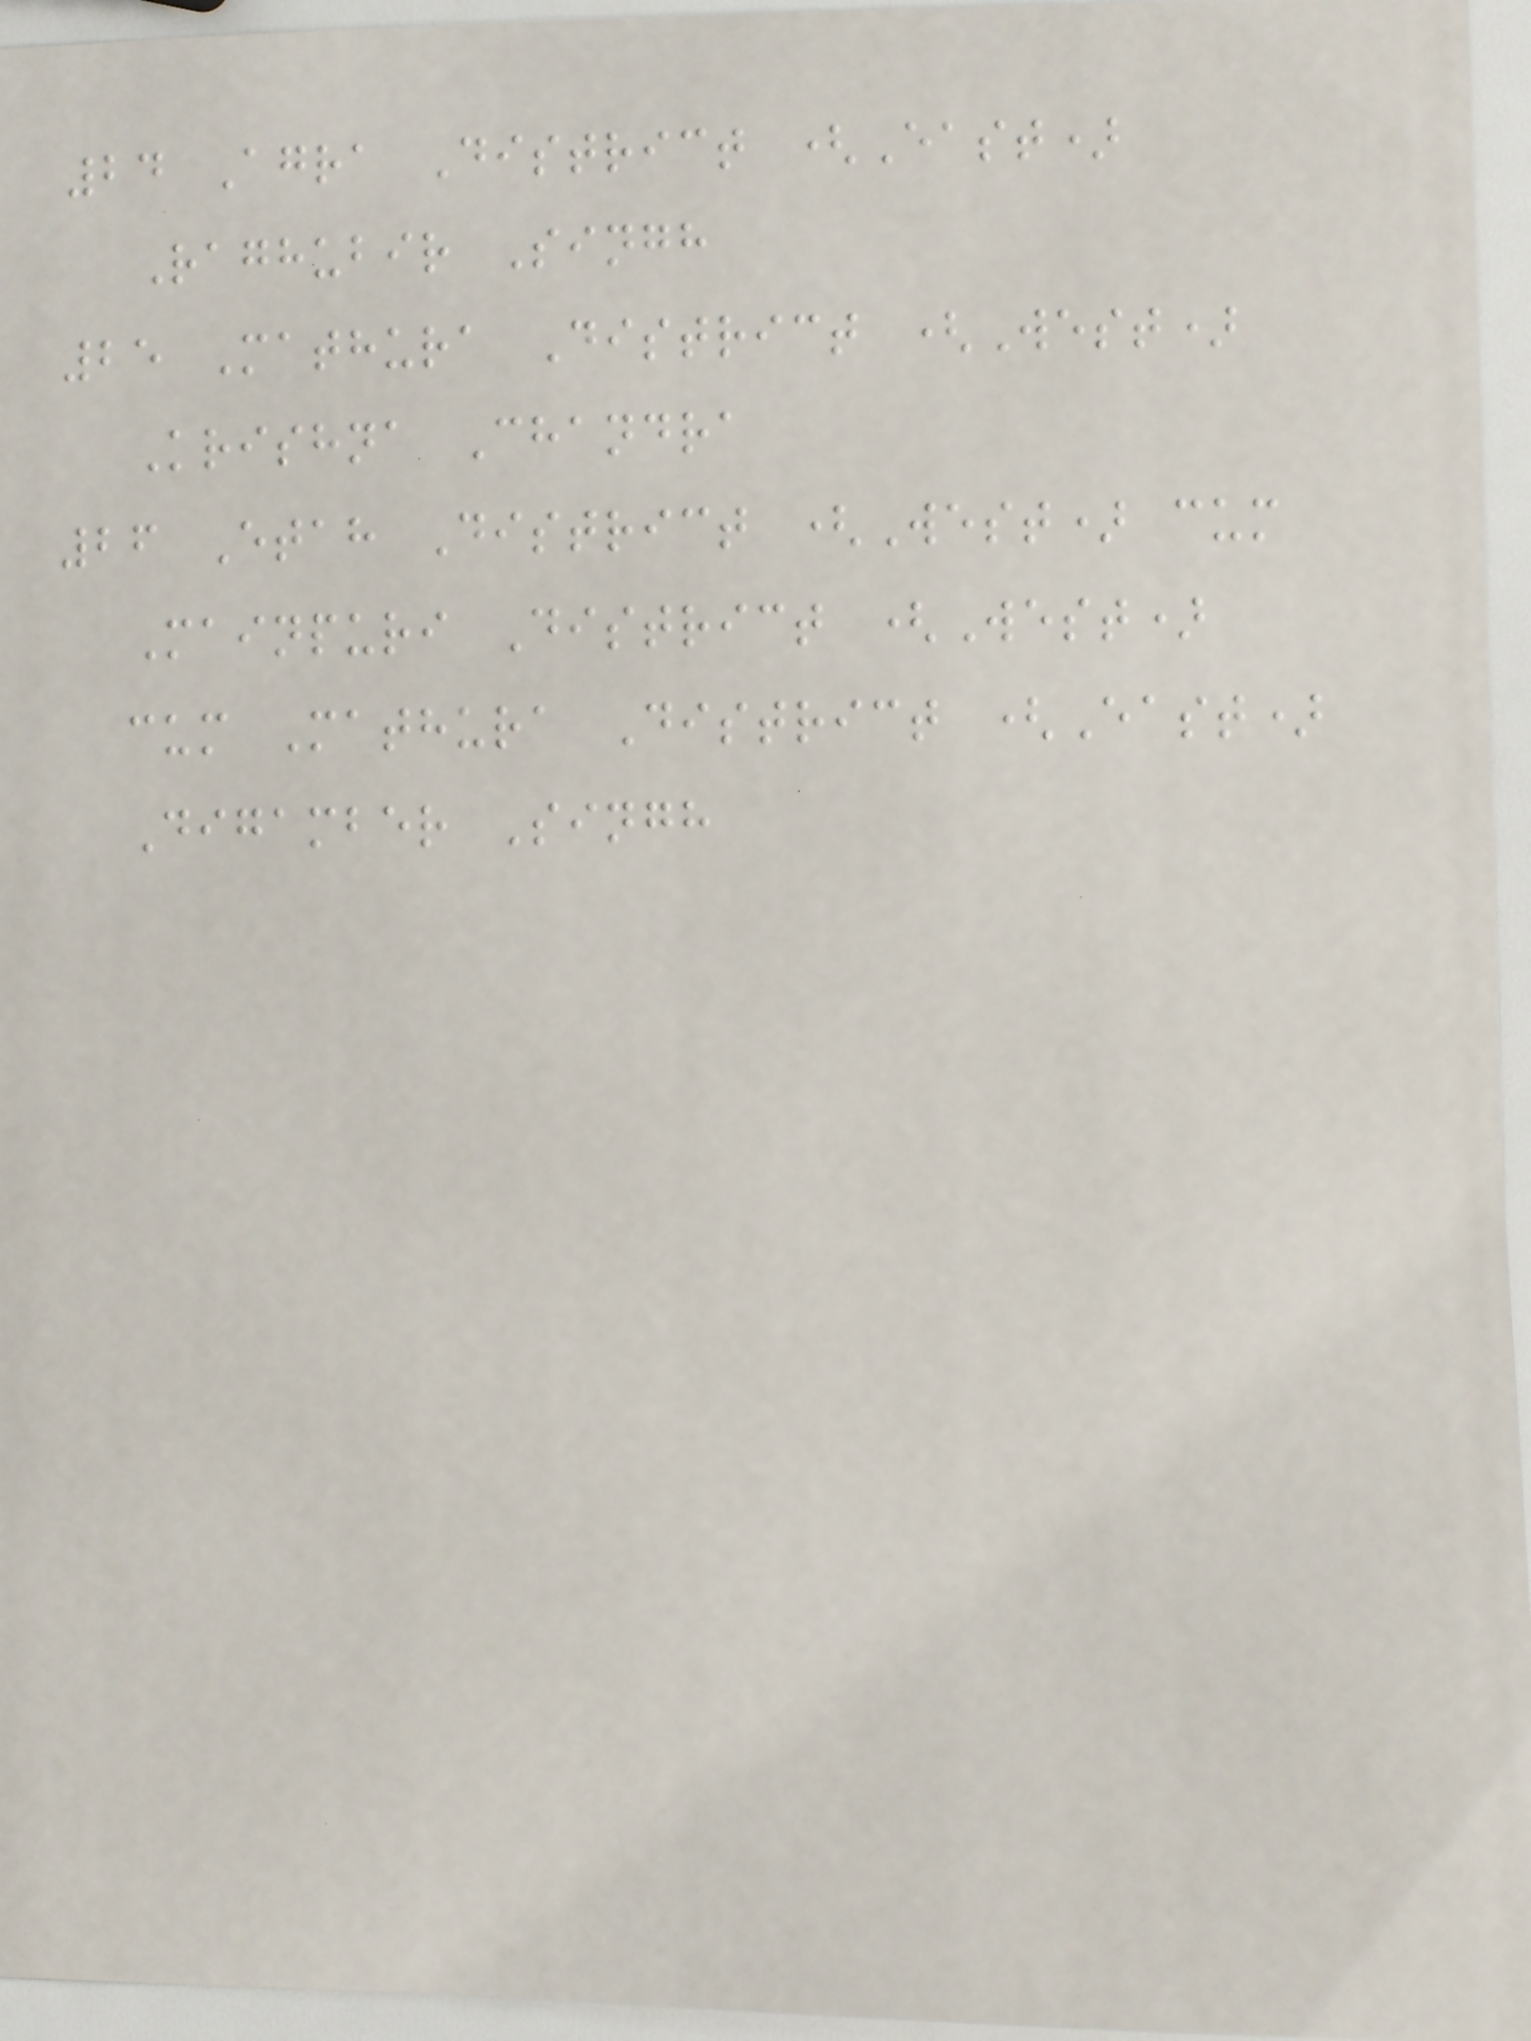24 Agra District (East)
Raghubir Singh
25 Mathura District (West)
Krishna Chandra
26 Etah District (West) cum
Mainpuri District (West)
cum Mathura District (East)
Digamber Singh
